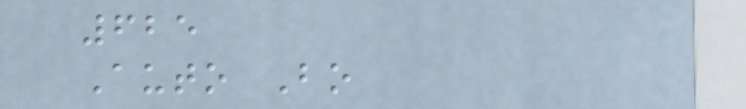625
Auto Bo
